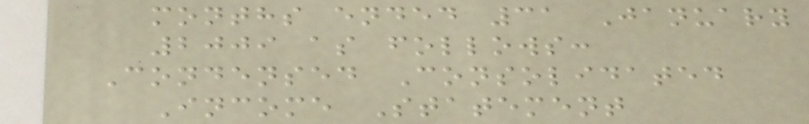months ended 31 January
2009 as follows:
Condensed Consolidated
Income Statement
